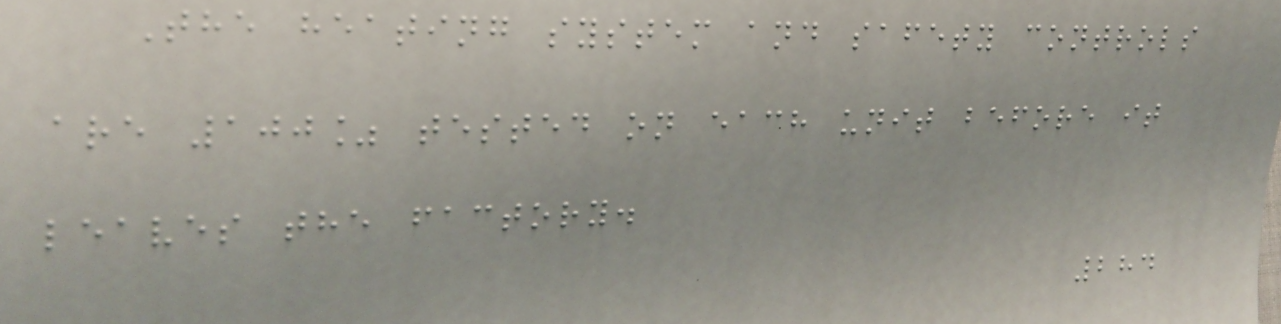The heating system and safety controls
are 100% tested on each unit before it
leaves the factory.
284
